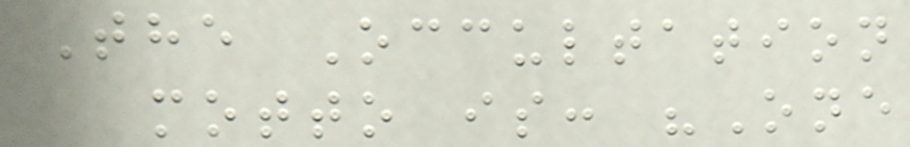The Occultation
motto is: "One
